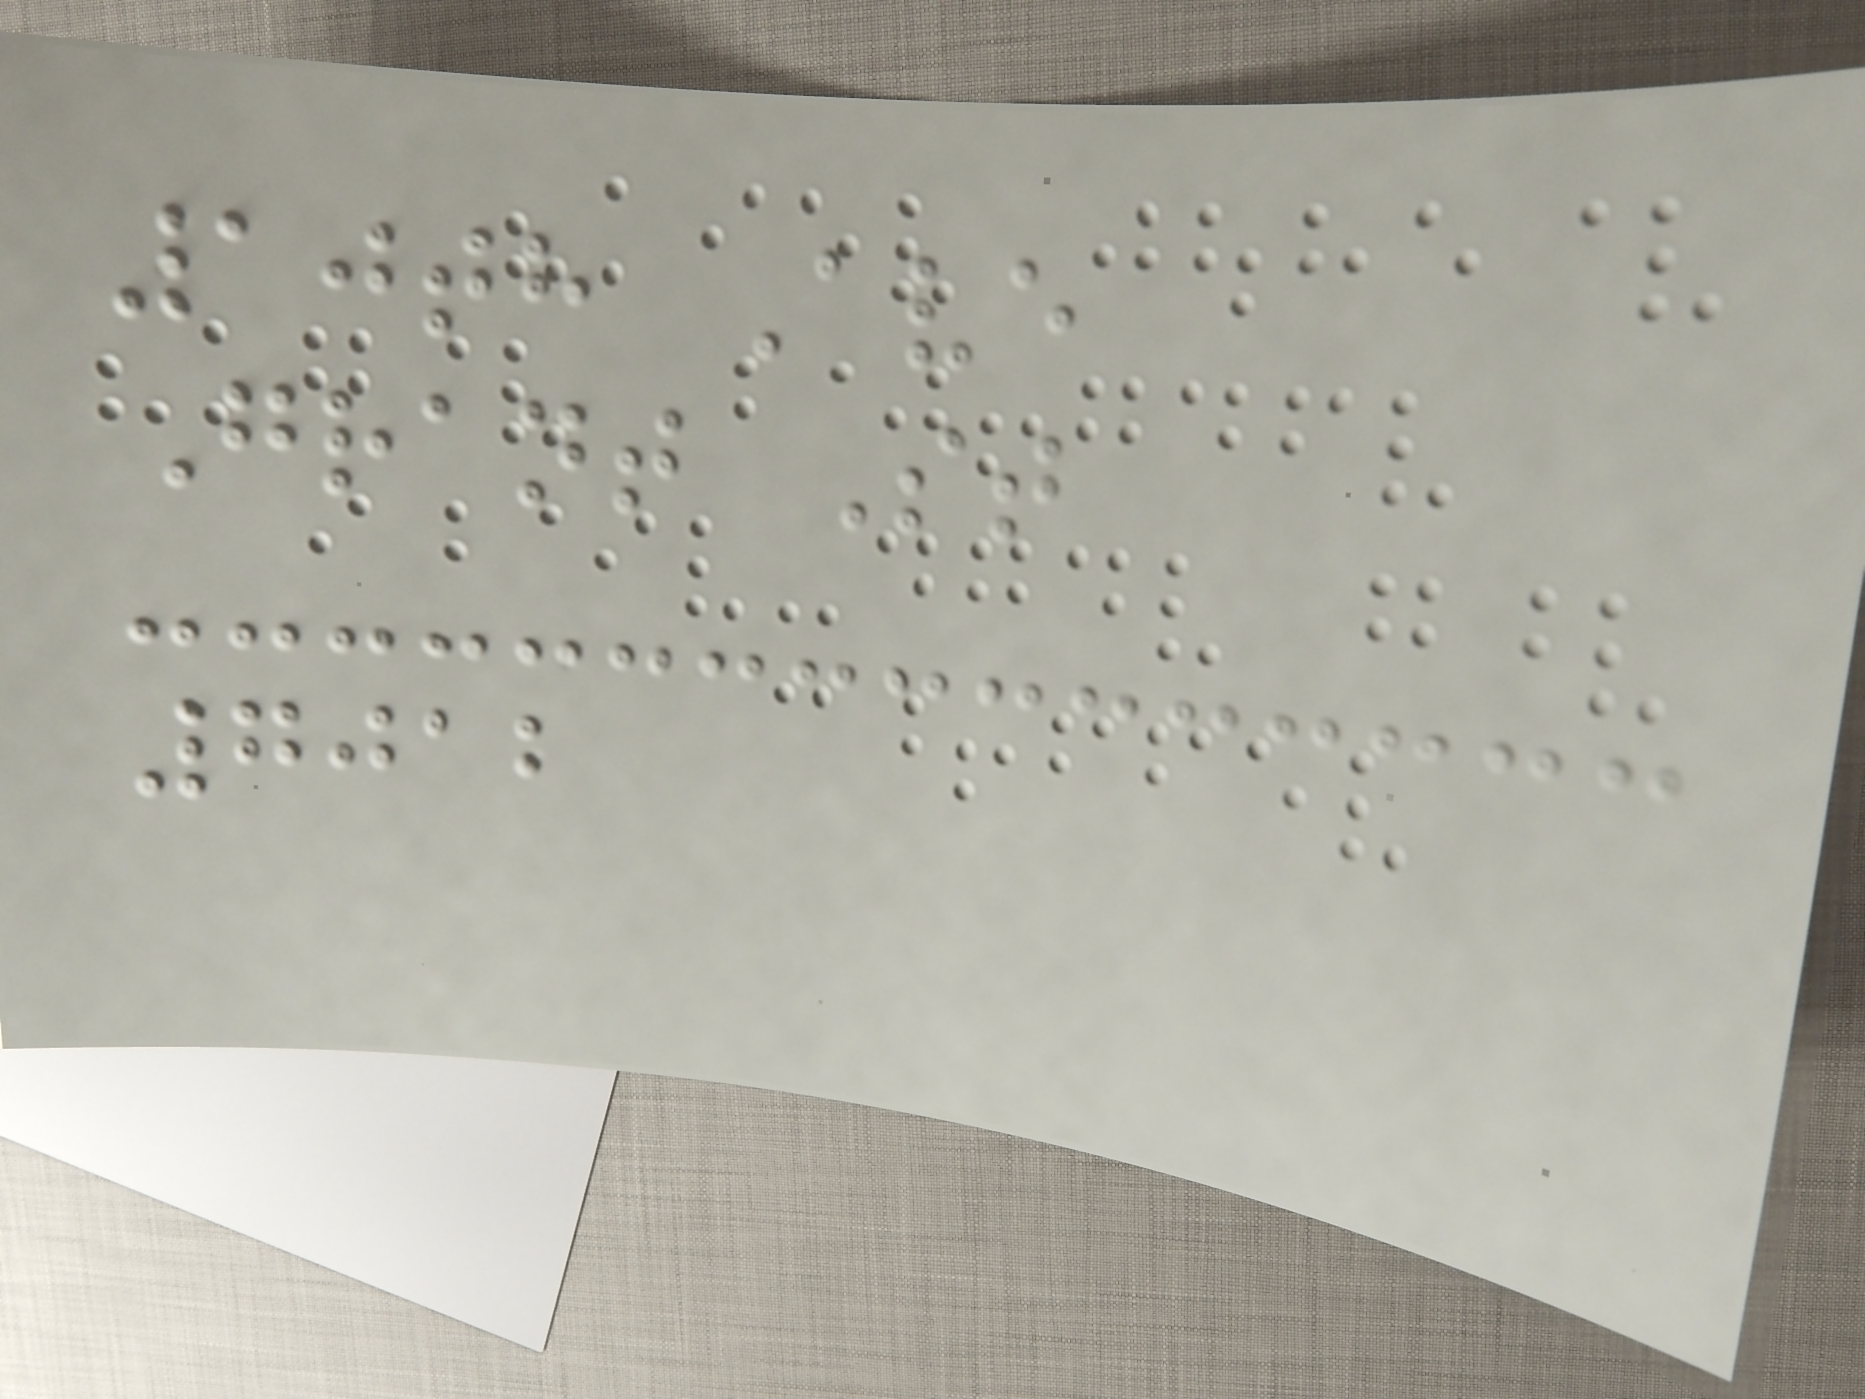10th Ave
Grant St
7012
